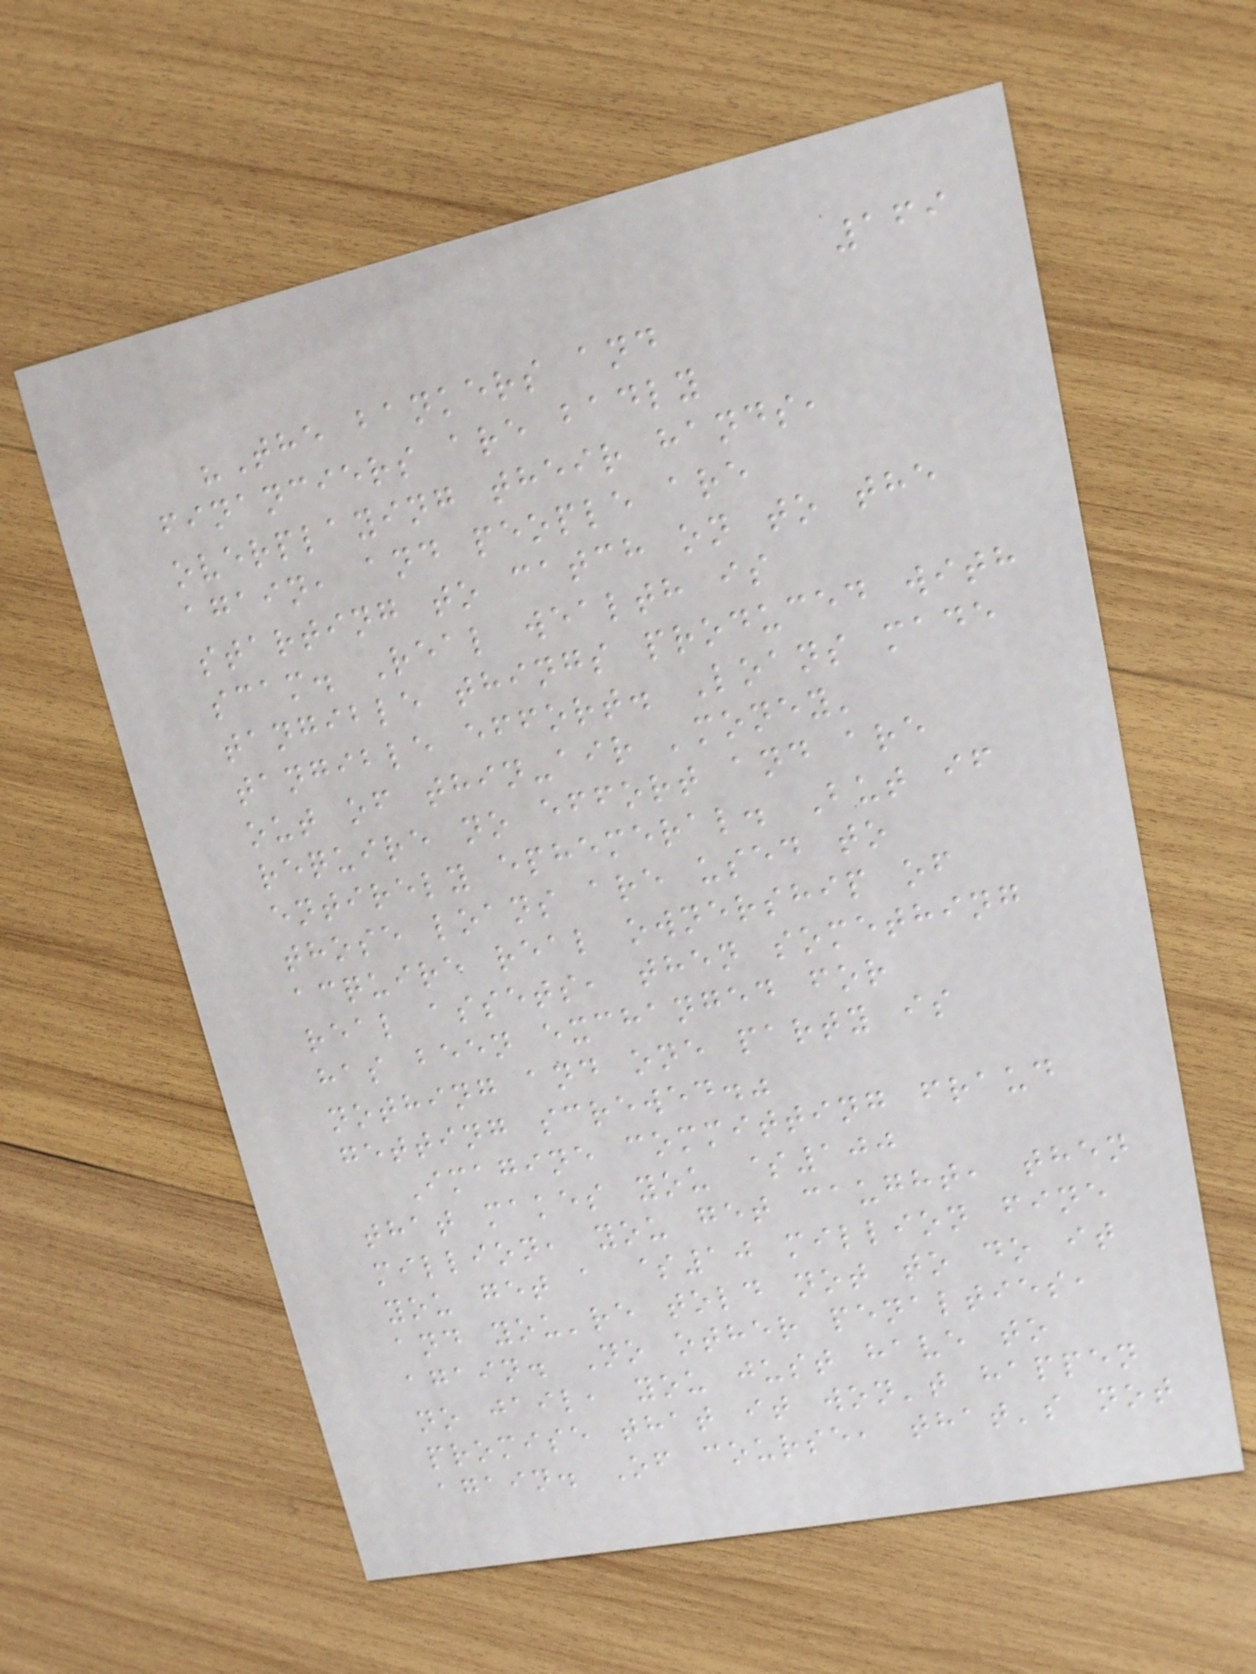169
"The bankers and
financiers are badly
overplaying their hands,
again, and people are
starting to catch on to the
scam. Real wealth is
tangible things produced with
tangible effort. Loans made
out of thin-air 'money'
require no effort and are
entirely ephemeral. But if
those loans are used to
acquire real ownership of
real assets, then something
has been exchanged for
nothing and one party is
getting screwed."
Imagine committing fraud
that makes you $100
million, you get caught, then
you get a $10 million fine
and you're told not to do it
again. No other penalties,
no jail, you just have to
promise that it won't happen
again. Of course, that's not
